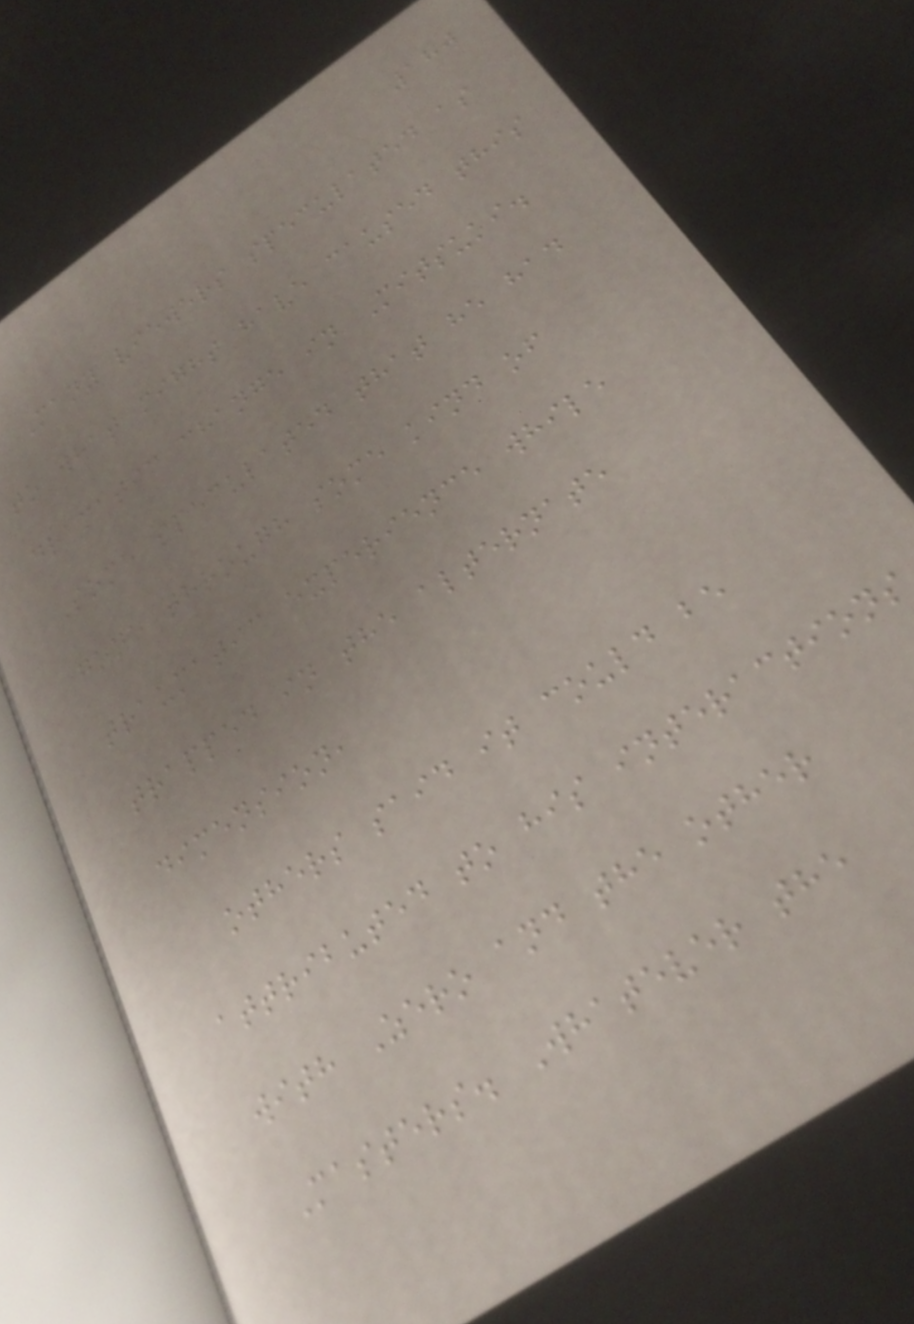180
Many viewers speculated as
to what might have caused this
dramatic change in Mitsuki.
Some speculated that he had
gone through some kind of
traumatic experience while
trapped in the alternate
dimension,
others said it could be
attributed to his interactions
with Zero and the other
Masters. Whatever the
